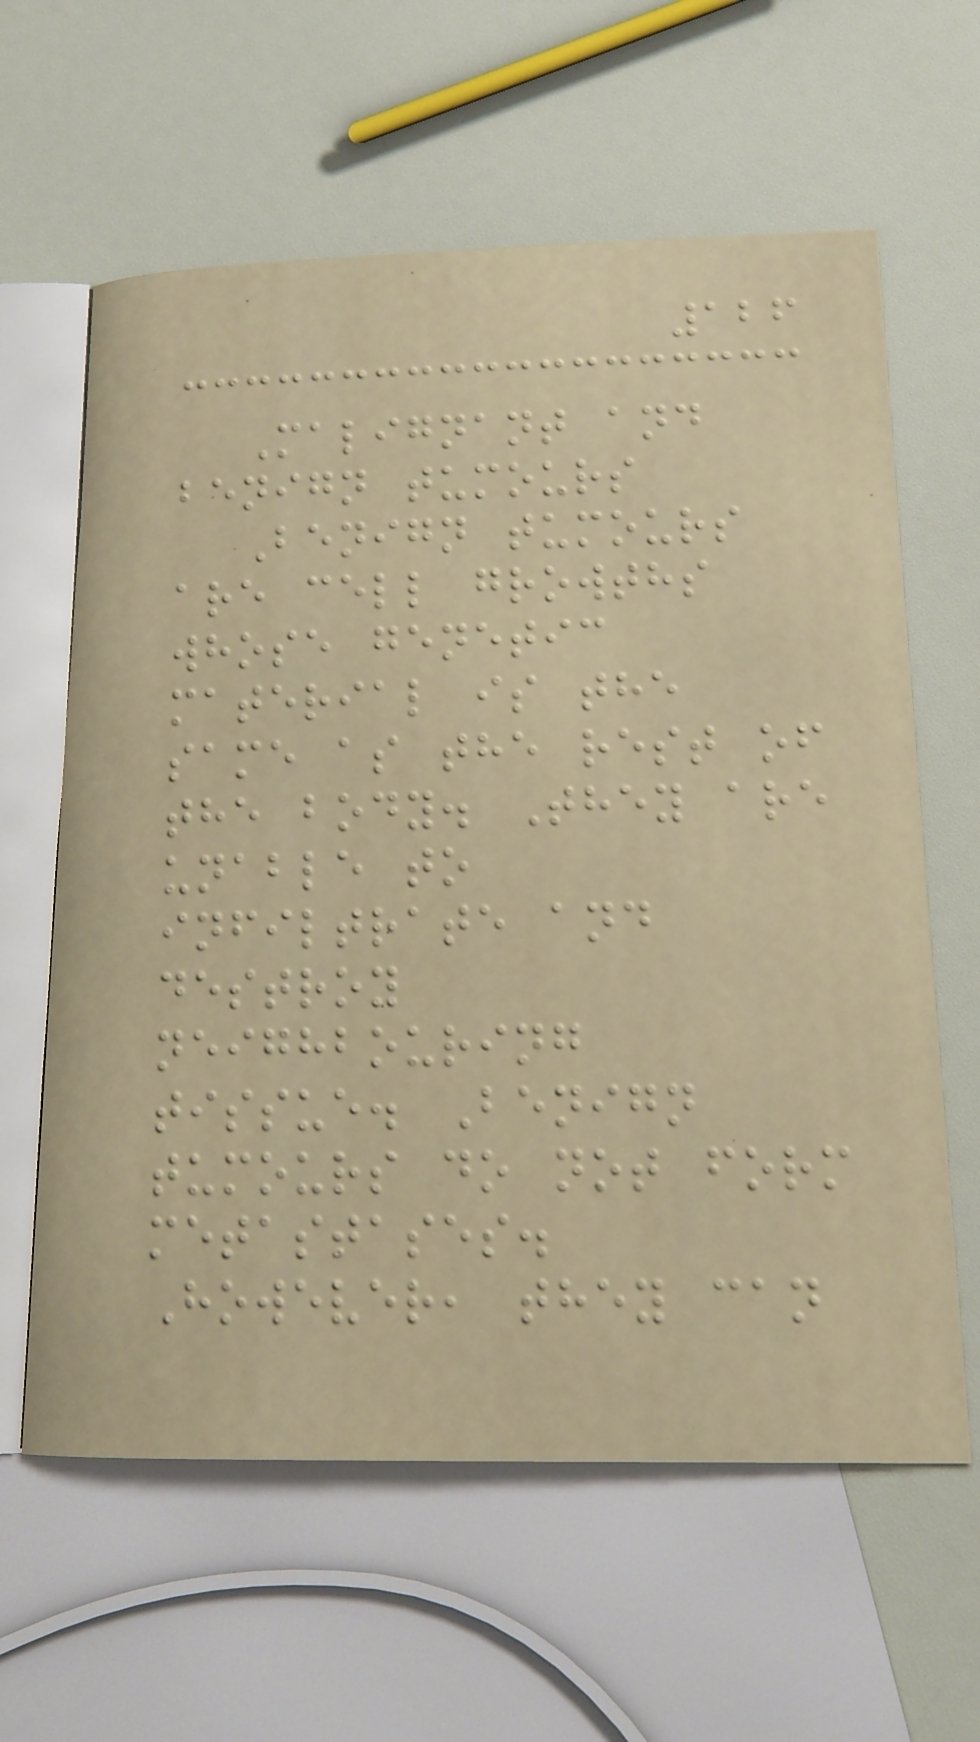126
Malignant and
benign tumours
Benign tumours
are cell growths
whose genetic
material is the
same as the rest of
the body. They are
unable to
infiltrate and
destroy
neighbouring
tissue. Benign
tumours do not form
metastases.
However, they can
